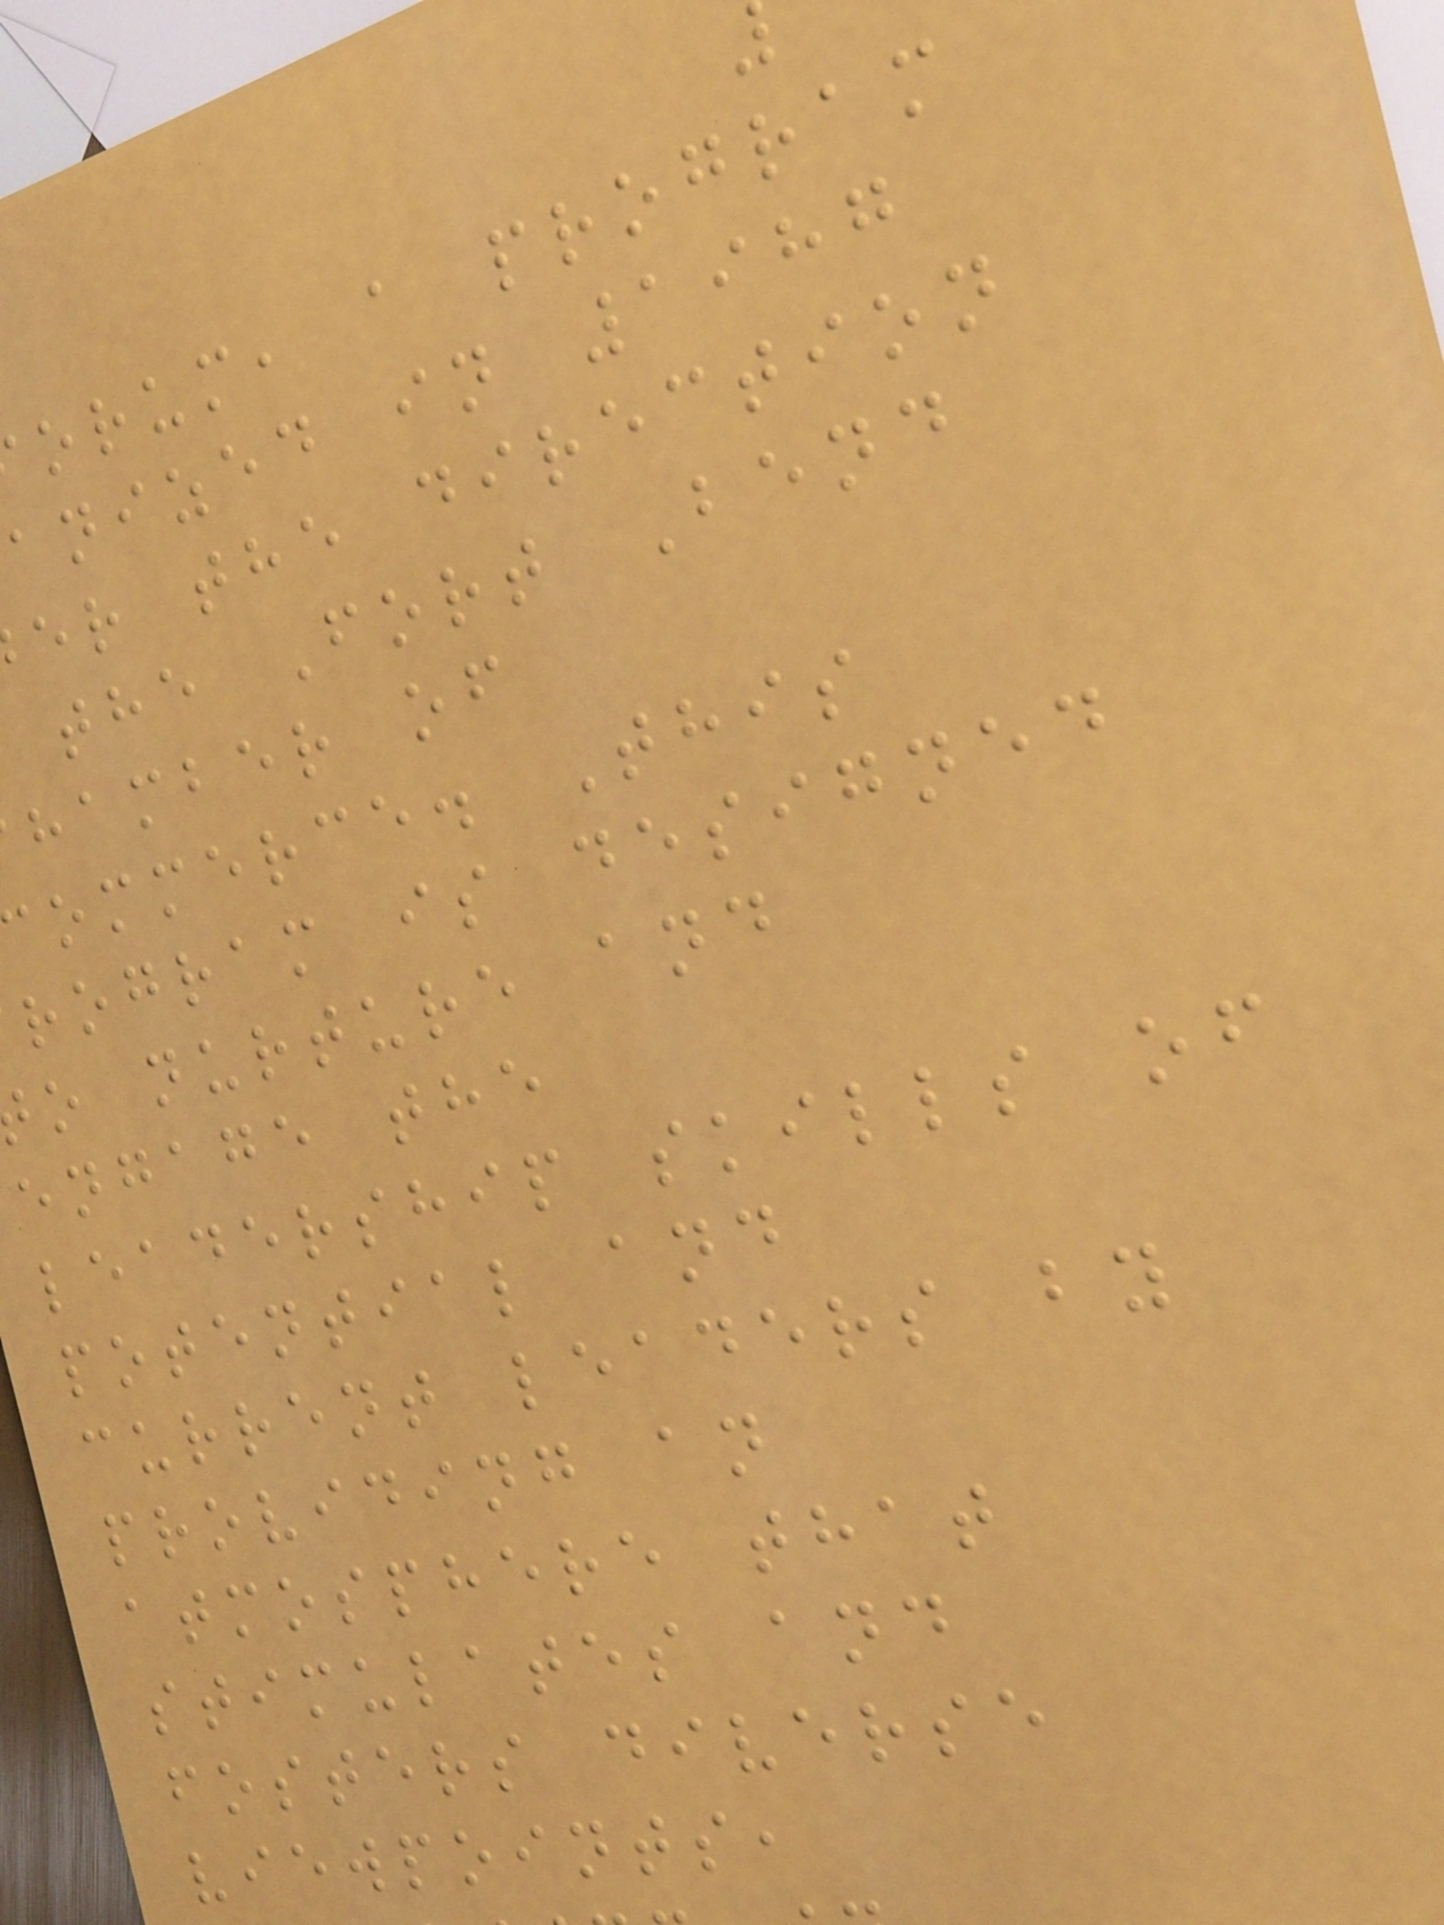orum, a program
anized in 1987
er the direction
the Fort Bend
hamber of
ommerce. This
rogram is designed
o nurture and
engage the
leadership skills of
potential and
current leaders by
providing an
atmosphere that
stimulates and
fosters diverse
viewpoints,
